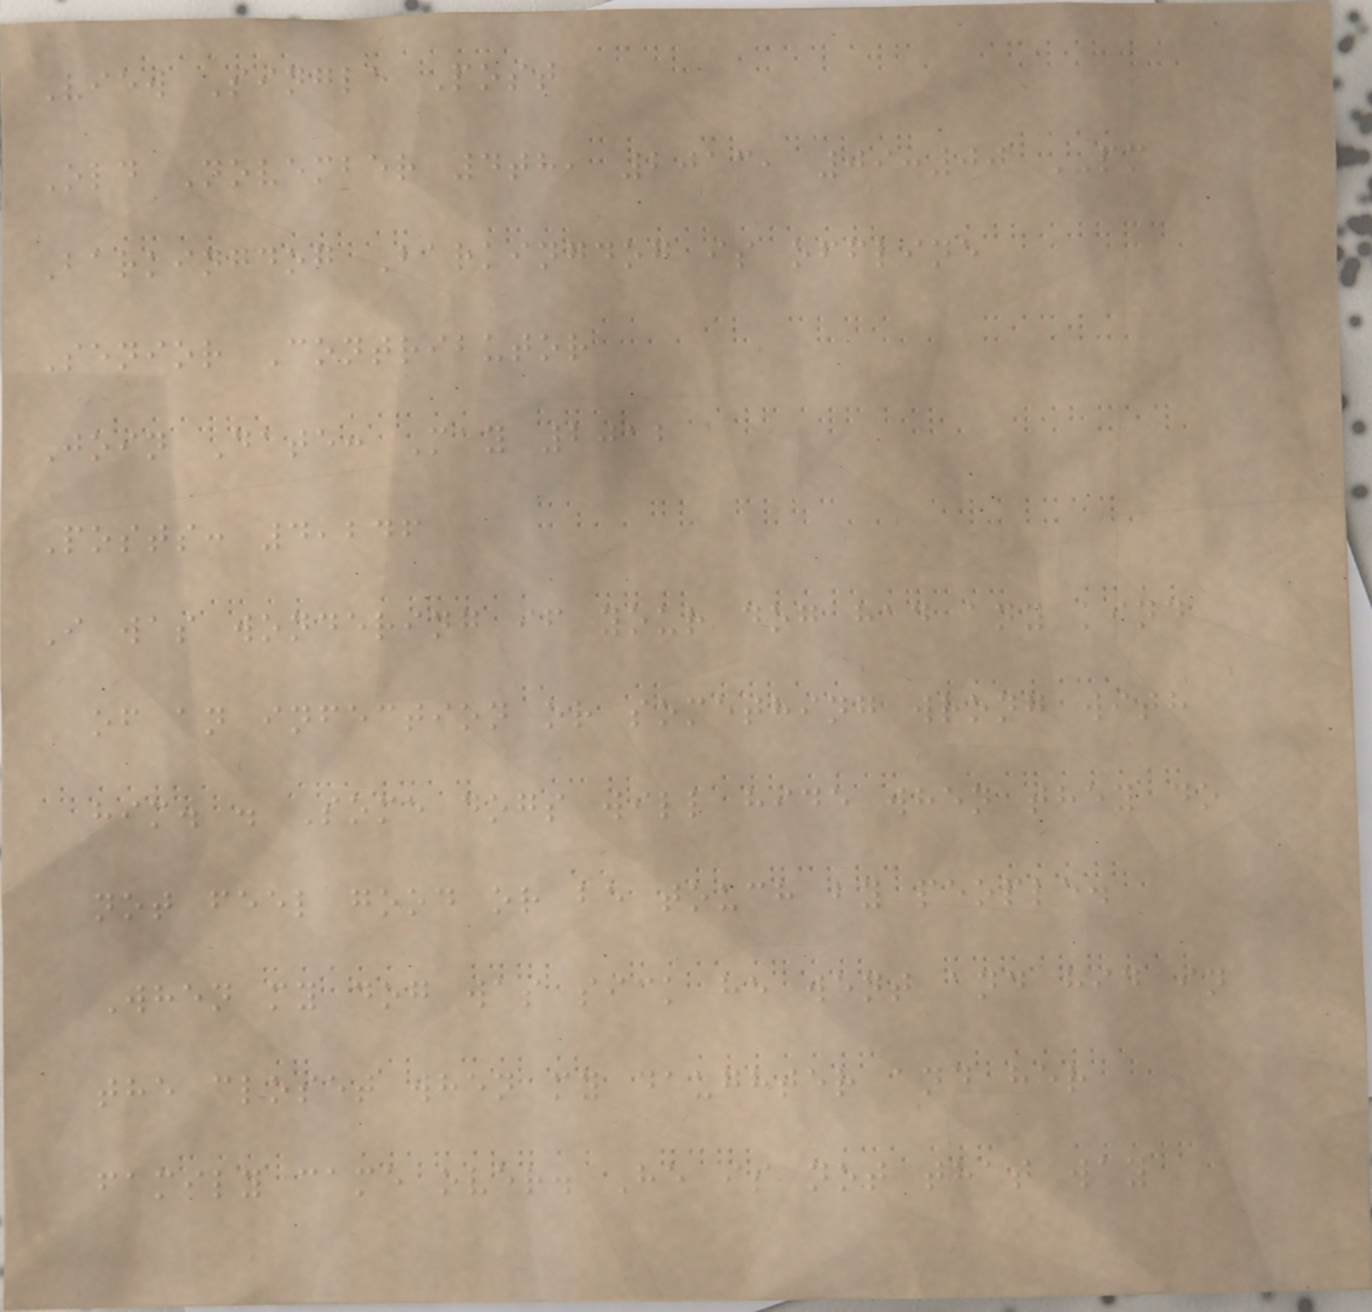View Single Post
Old November 4th, 2013, 09:00 PM
Barkingdog Barkingdog is offline
Senior Contributor
Join Date: May 2012
Posts: 4,246
I was wondering if your dog had any kind
of an infection or something wrong with
him. . Some dogs will hide when they do
not feel good or be touch by people.
When my dog was sick he went and hid in
the closet when my daughter and her
family came over. He is not that way
